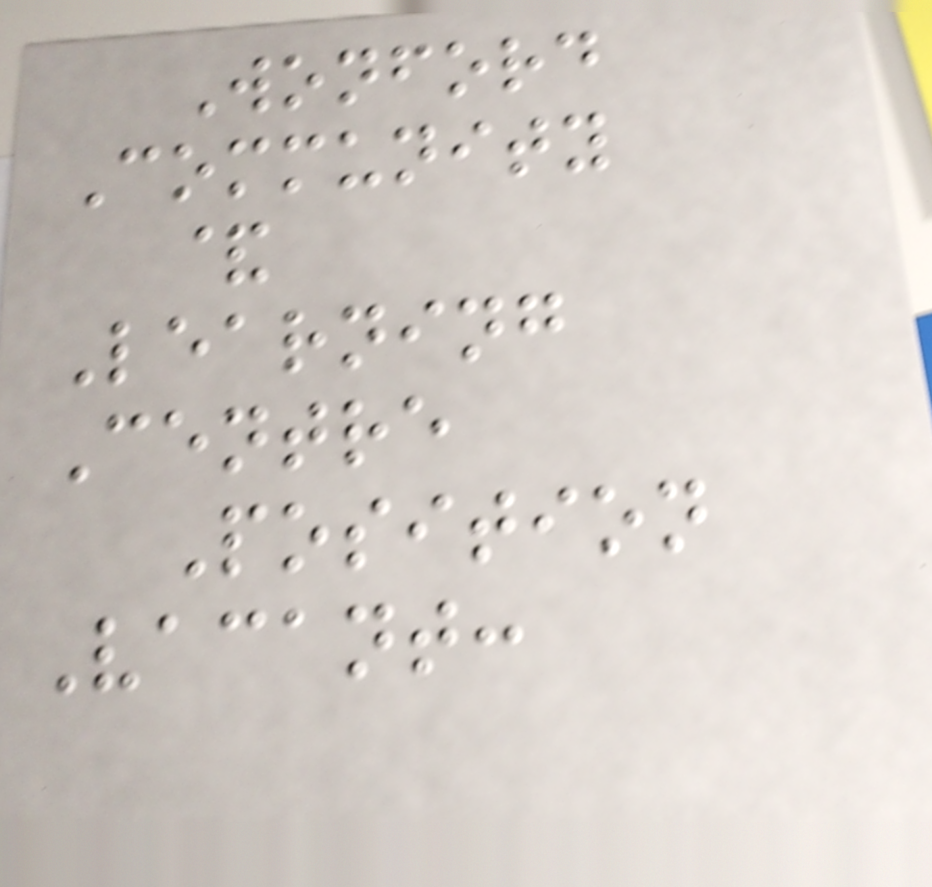Wonford
Community
&
Learning
Centre
Position
Vacant:
